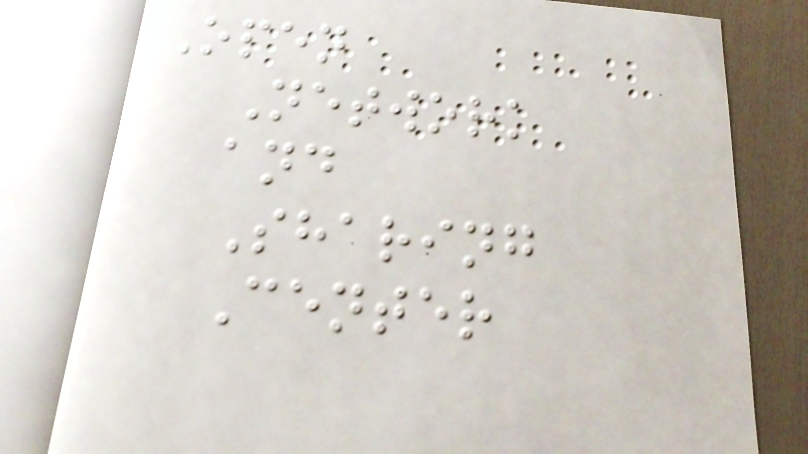Open
Network
and
Sharing
Center
